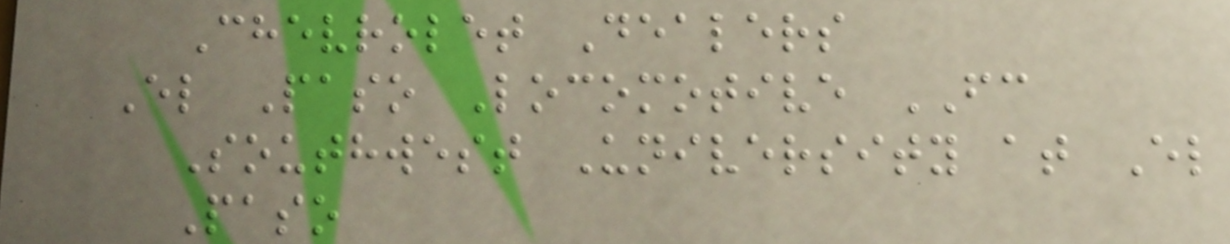Chevrolet Dealers
El Paso Locomotive FC
Southwest University at El
Paso
